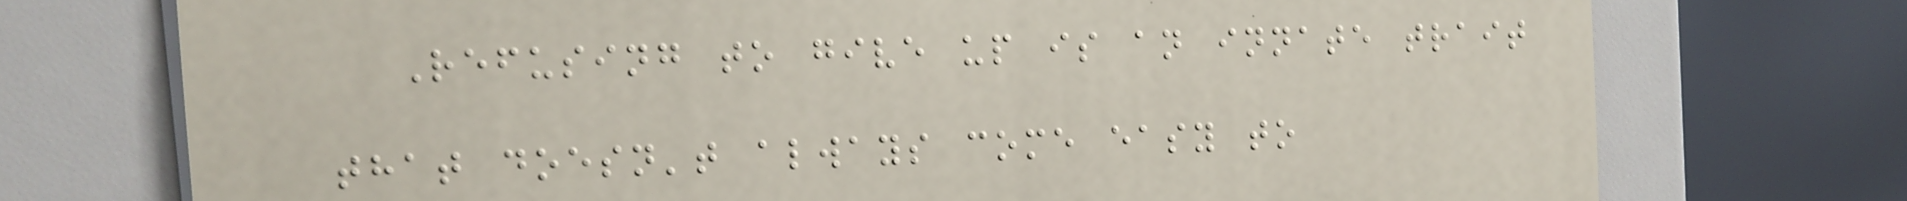Refusing to give up is an innate trait
that doesn't always come easy to
